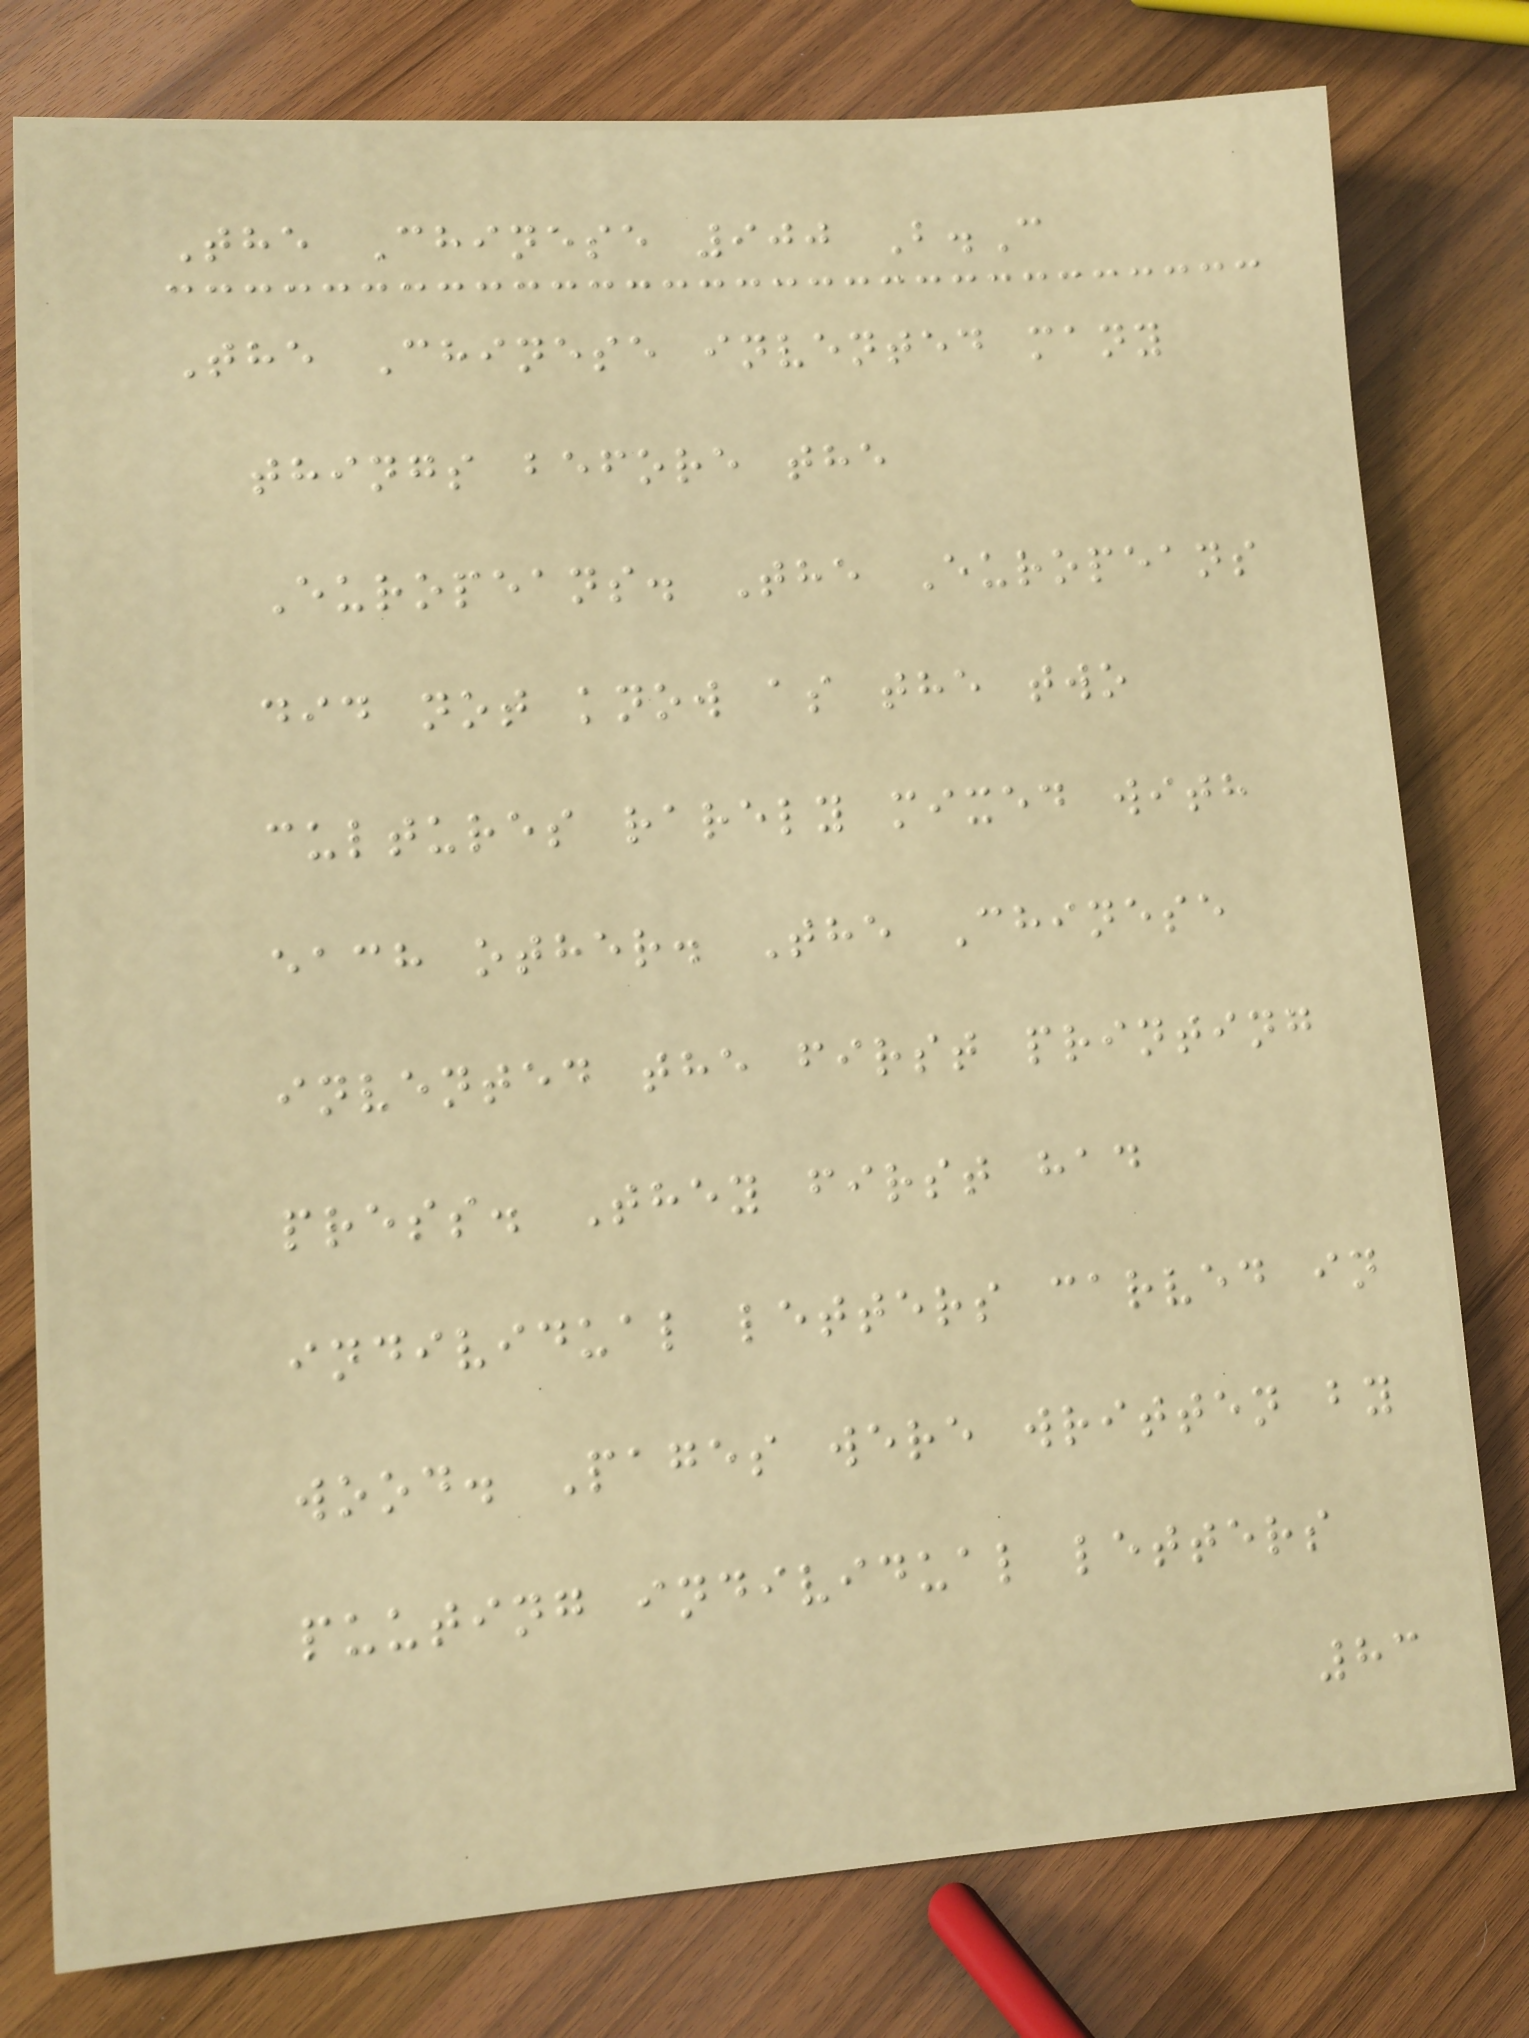The Chinese 900 B.C
The Chinese invented many
things before the
Europeans. The Europeans
did not know as the two
cultures rarely mixed with
each other. The Chinese
invented the first printing
press. They first had
individual letters carved in
wood. Pages were written by
puuting individual letters
83
